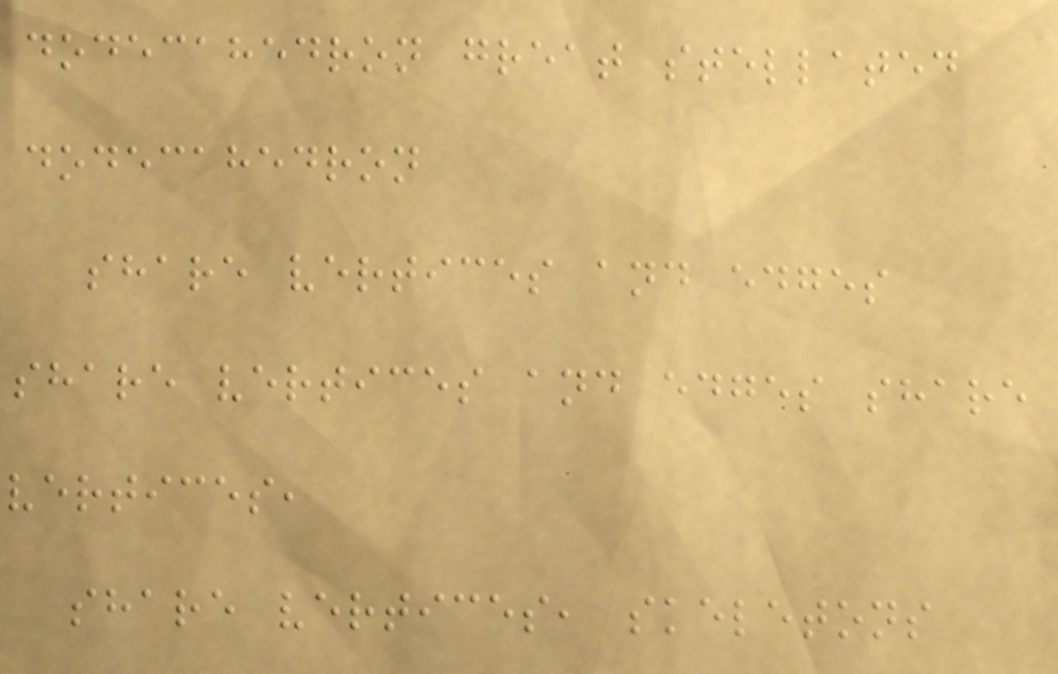dodecahedron great stellated
dodecahedron
share vertices and edges
share vertices and edges share
vertices,
share vertices, skeletons
